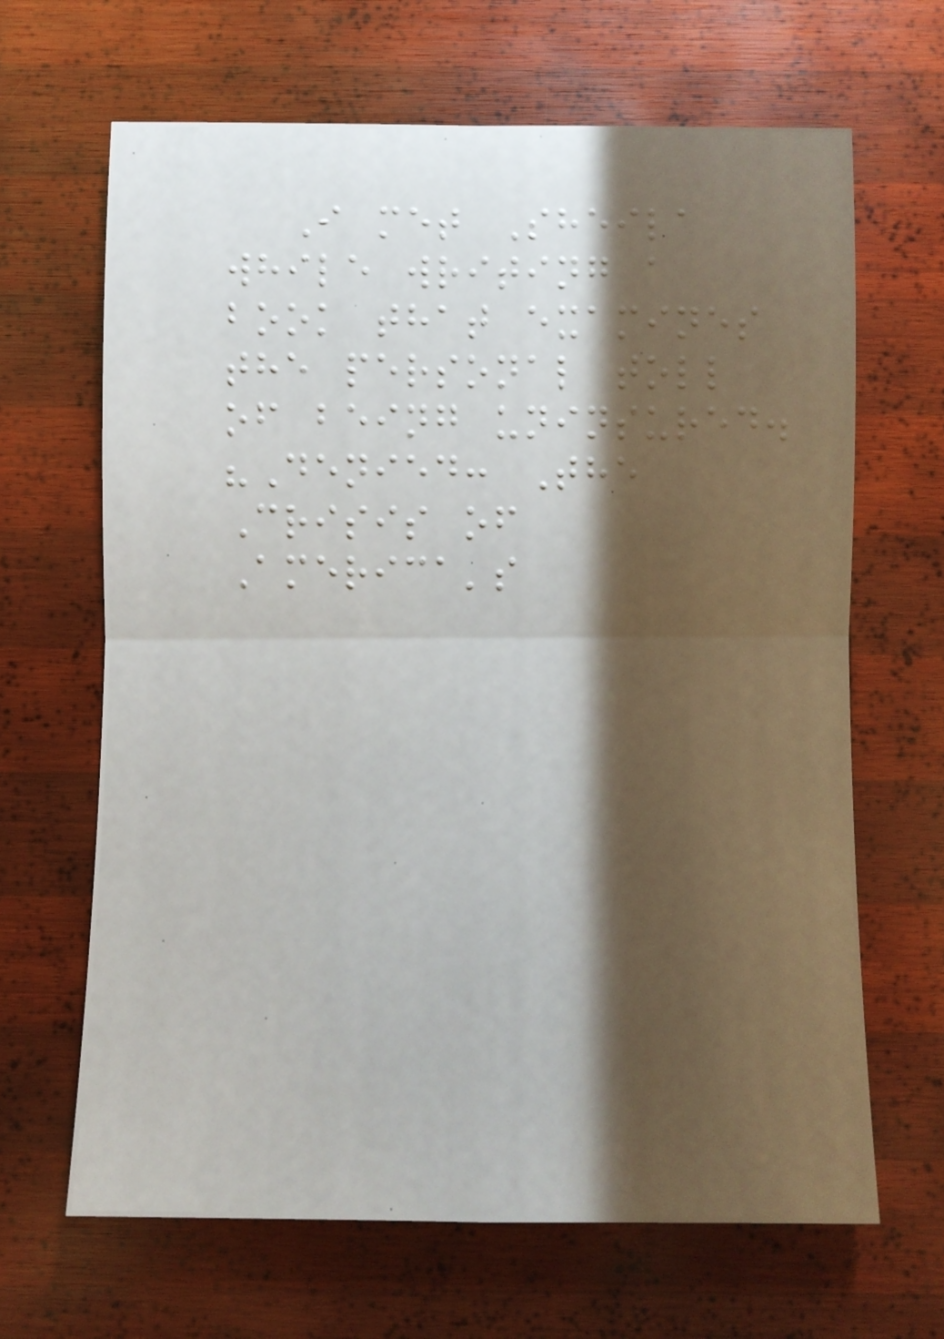I met Sheila
while writing a
book that examines
the personal toll
of being uninsured.
"Denied: The
Crisis of
America's
